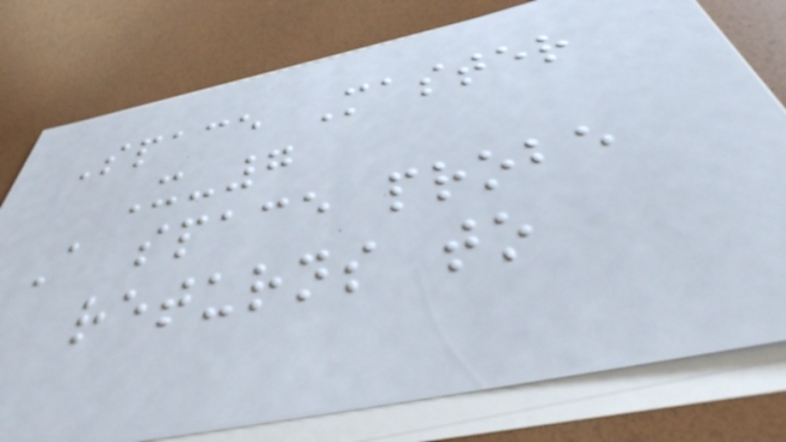Space Master
X-7
A space probe
returns to
